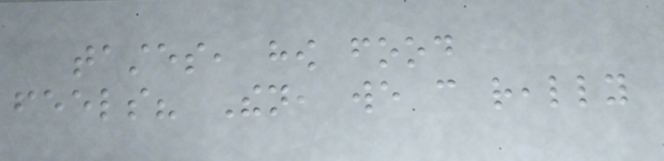tastes, how food
feels? Then, we can really
